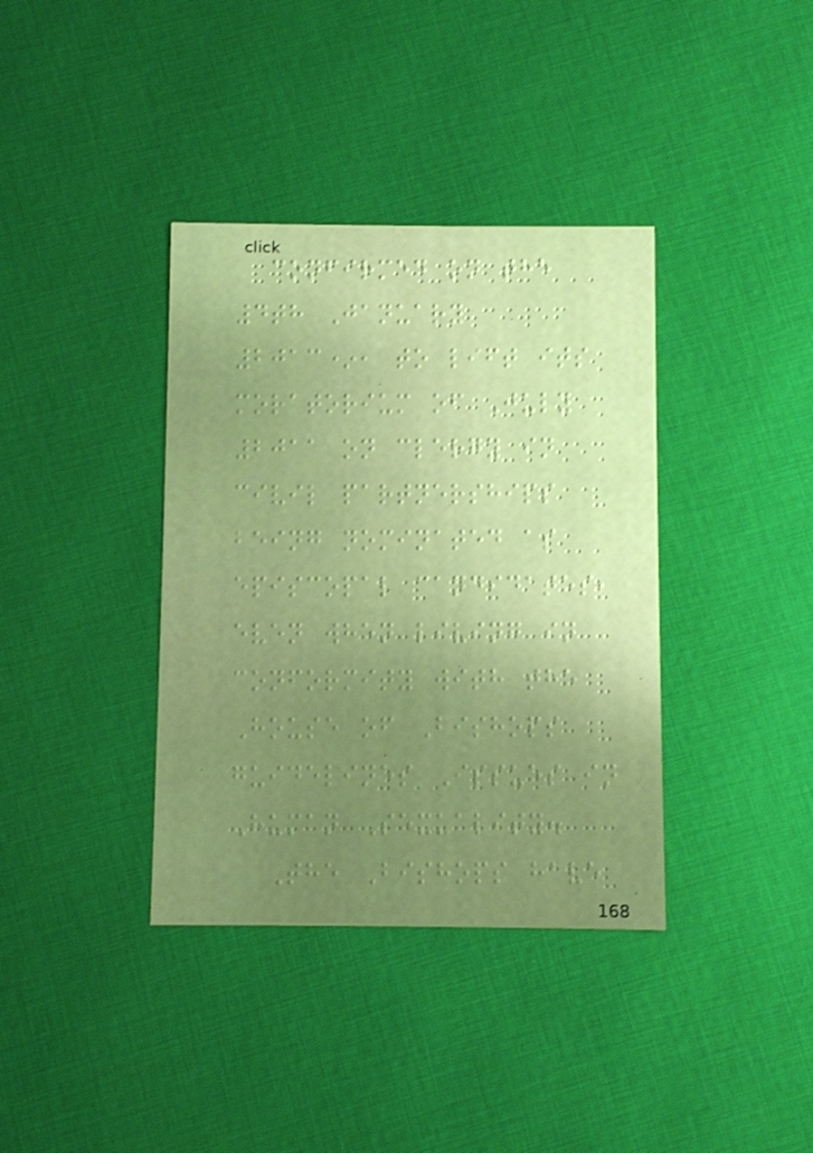confirmed on the
4th January
2013*, to lift its
moratorium of July
2011 on clergy in
civil partnerships
being nominated as
episcopal candidates,
even when living in
conformity with the
House of Bishops
guidelines Issues in
Human Sexuality.
The Bishops have
